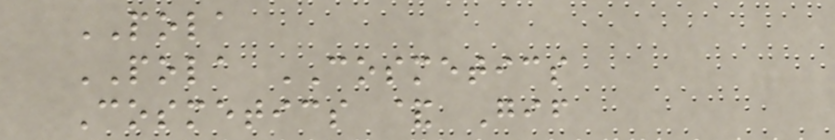POLA
POLA COSMETICS
Cosmetics & Gif
